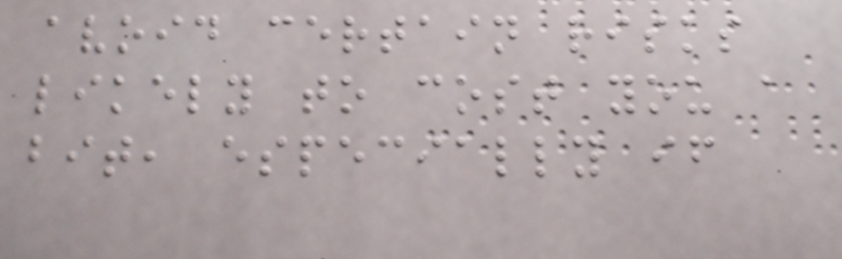avoid certain risks
likely to cost you a
bit, especially if
